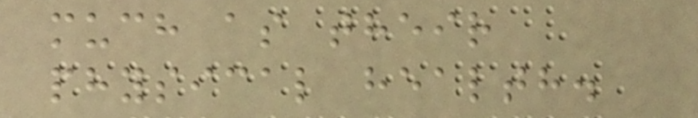much as their
physical health.
